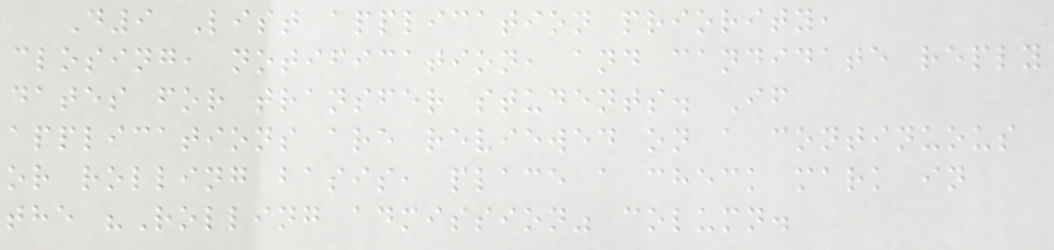D9 List application priority,
closing, notification, and candidate reply
dates for transfer students. If
applications are reviewed on a continuous
or rolling basis, place a check mark in
the "Rolling admission" column.
